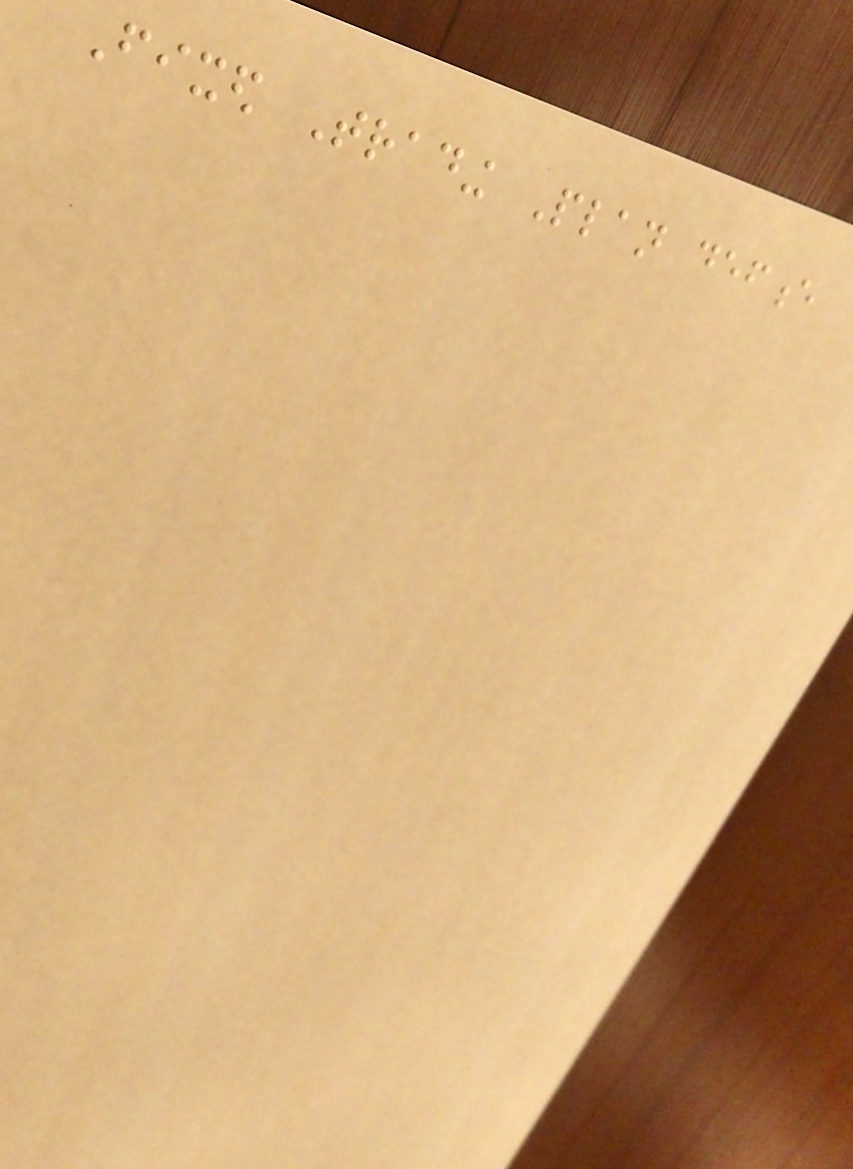Fixed Trading Plan defence
